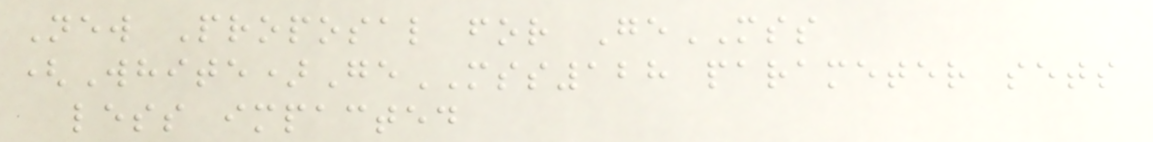New Proposal for GeMSS
(White)GeMSS128 parameter sets
less impacted
